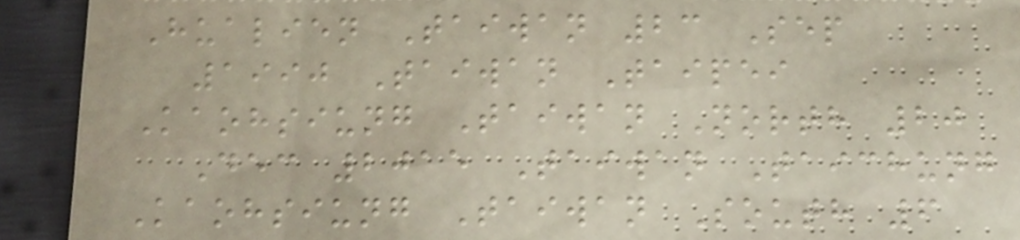Hualien Taiwan 23 Sep
1990 Taiwan Taipei
Kaohsiung Taiwan North 20
Dec 2015 Taiwan Taichung
Kaohsiung Taiwan South 6
